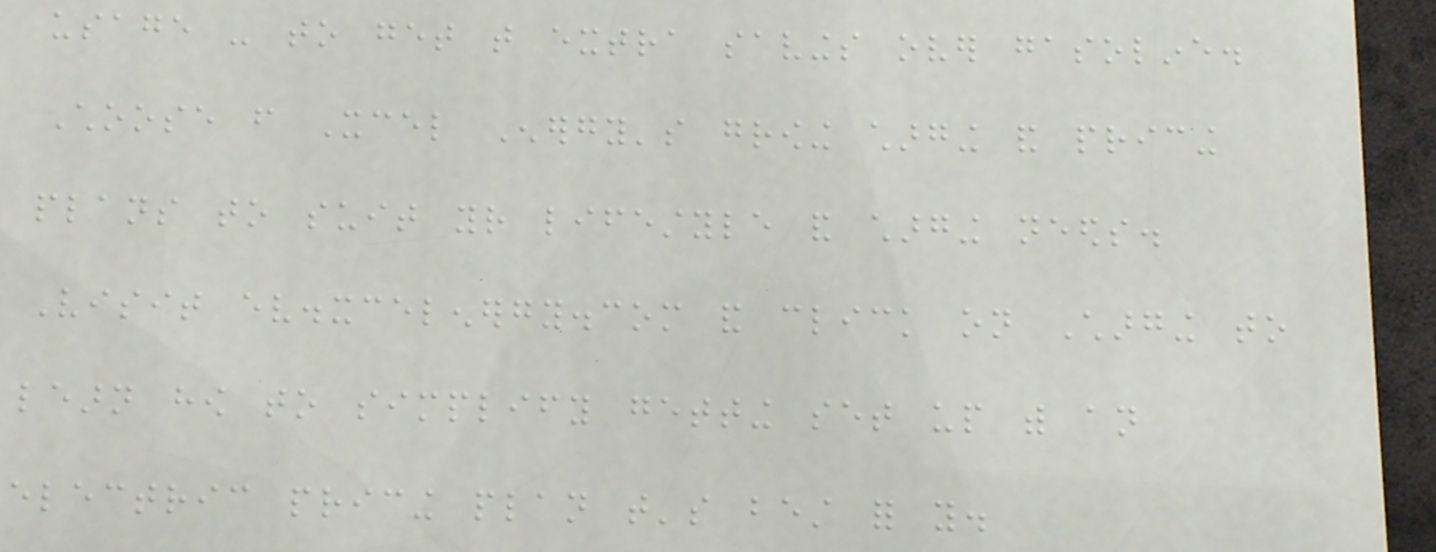usage - to get that extra savings over gasoline.
Choose from Xcel Energy's growing charging and pricing
plans to suit your lifestyle and charging needs.
Visit ev.xcelenergy.com and click on Charging to
learn how to simplify getting set up with an
electric pricing plan that's best for you.
